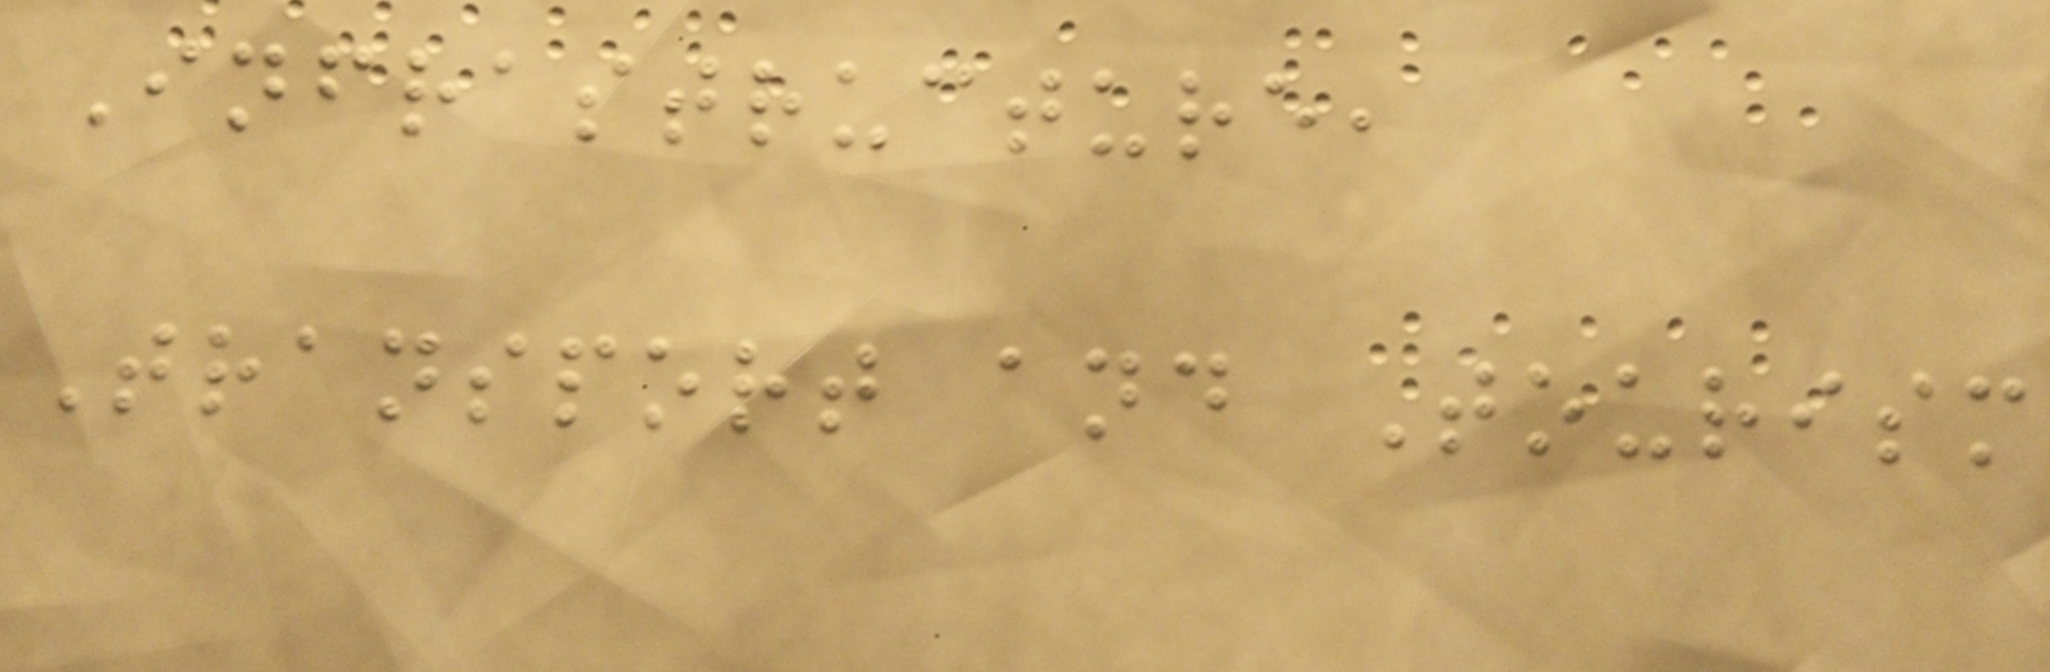Infrastructure,
Transport and Tourism
